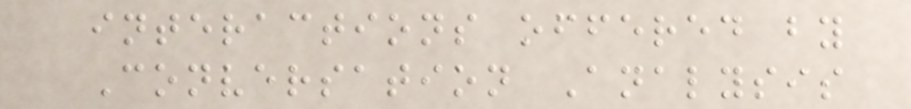interactions offered by
Conversation Analysis
